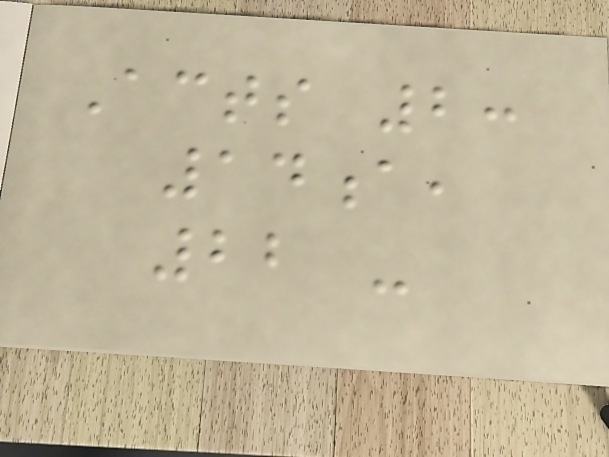Acts 2:
14a,
22 -
